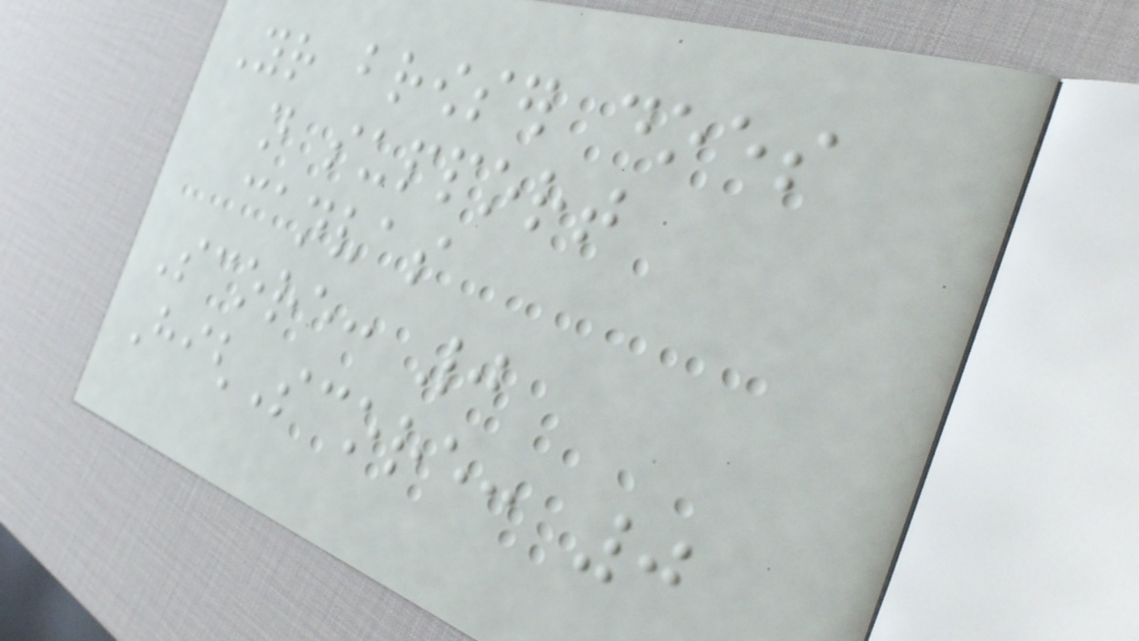Your browser does
not support
canvas
Score: 0
HighScore: 0
